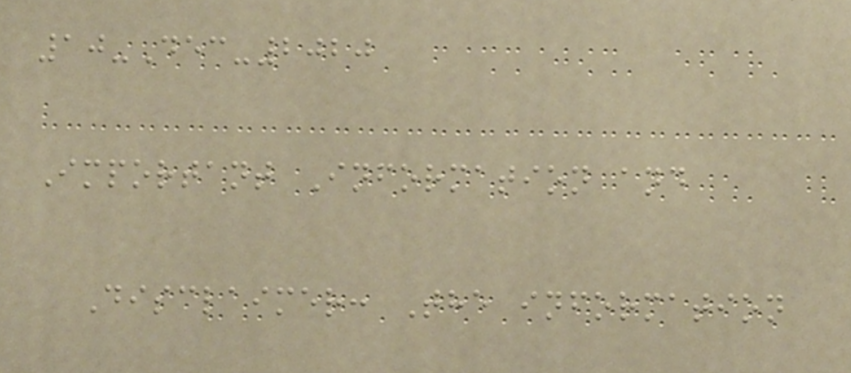10-Dec-2020
Important Information and
Disclaimer: The information
